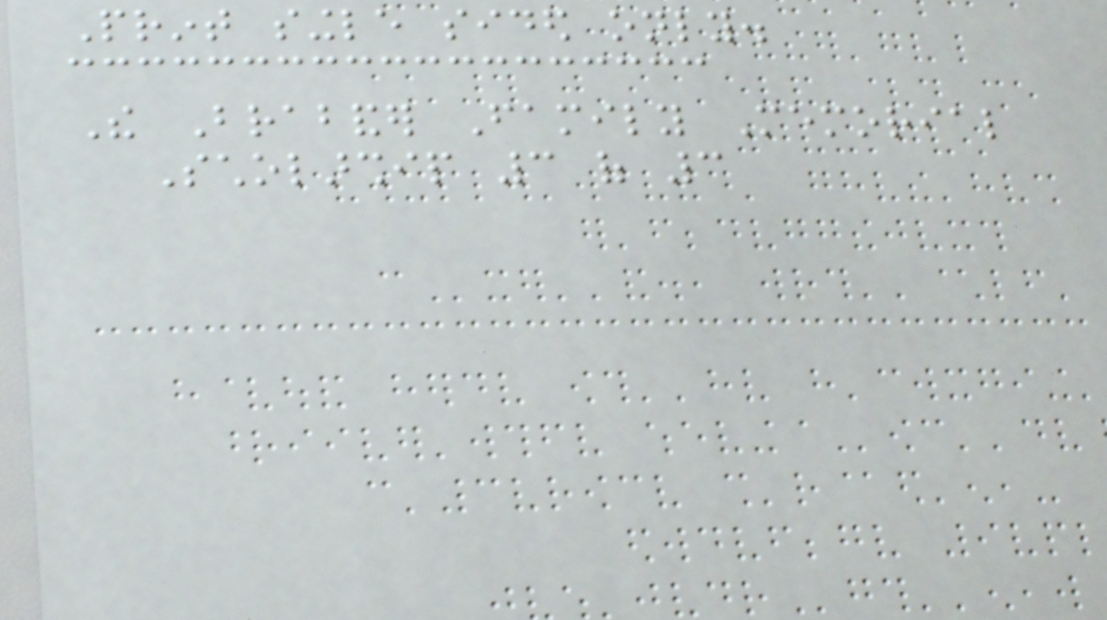Print single sided only.
The Brabander Family Memorial
Scholarship 3 of 3
